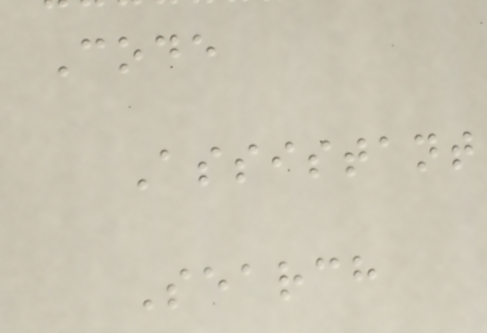Code
Assistant
Search
